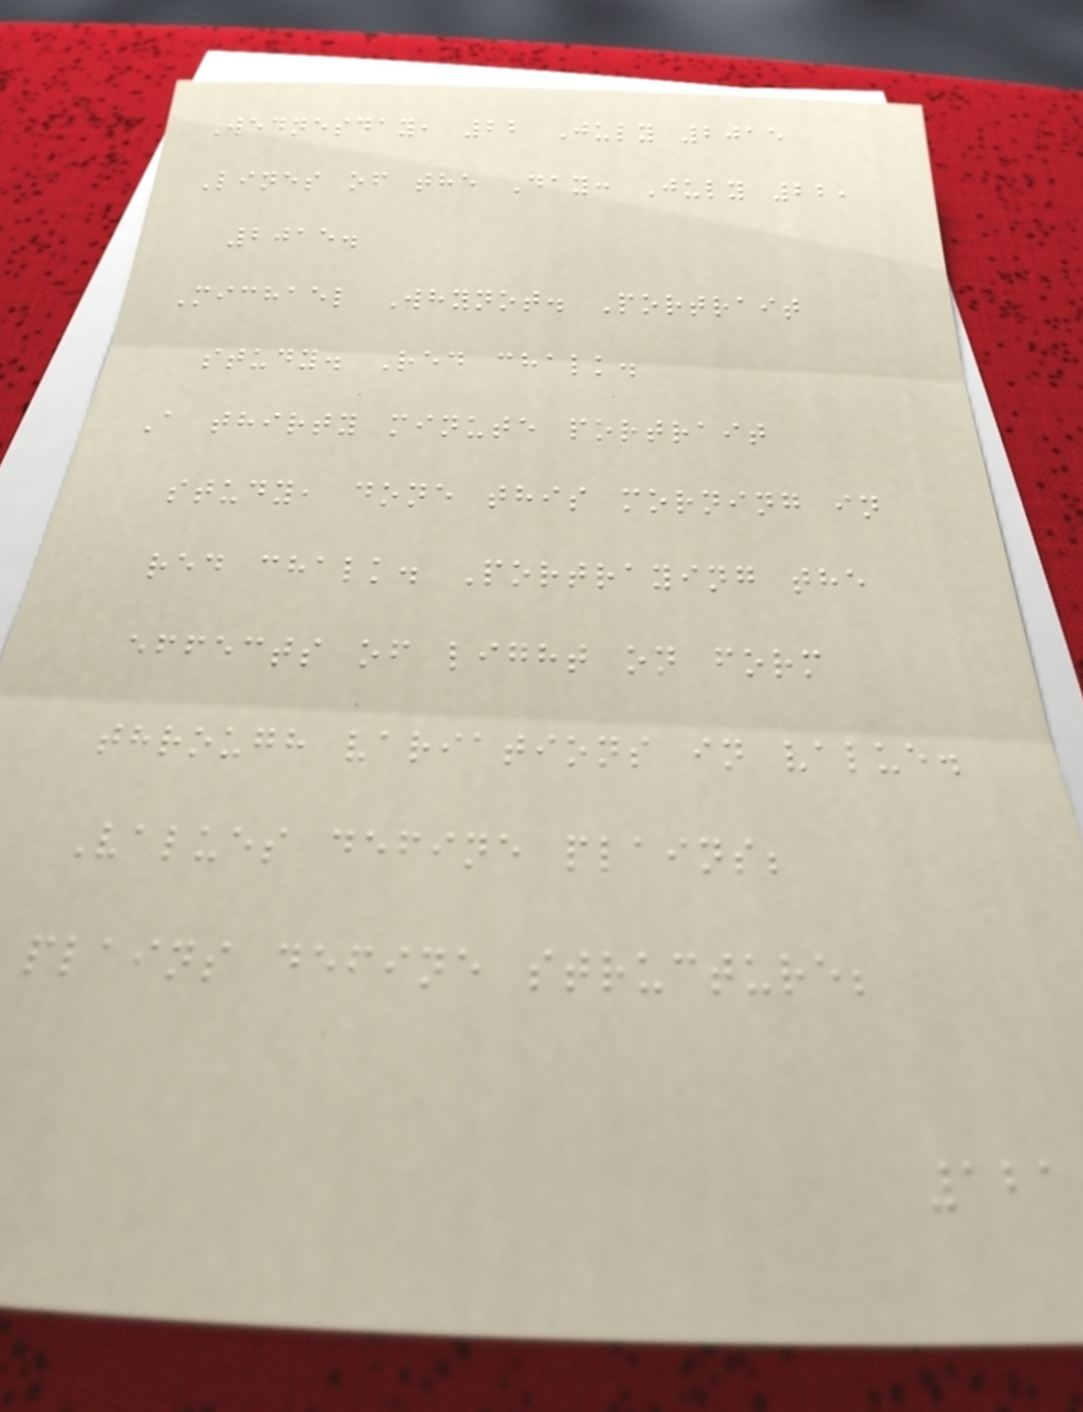Wednesday, 22 July 2015
Lines of the Day: July 22,
2015.
Michael Whynot. Portrait
study. Red chalk.
A thirty minute portrait
study, done this morning in
red chalk. Portraying the
effects of light on form
through variations in value.
Values define plains;
plains define structure;
121
